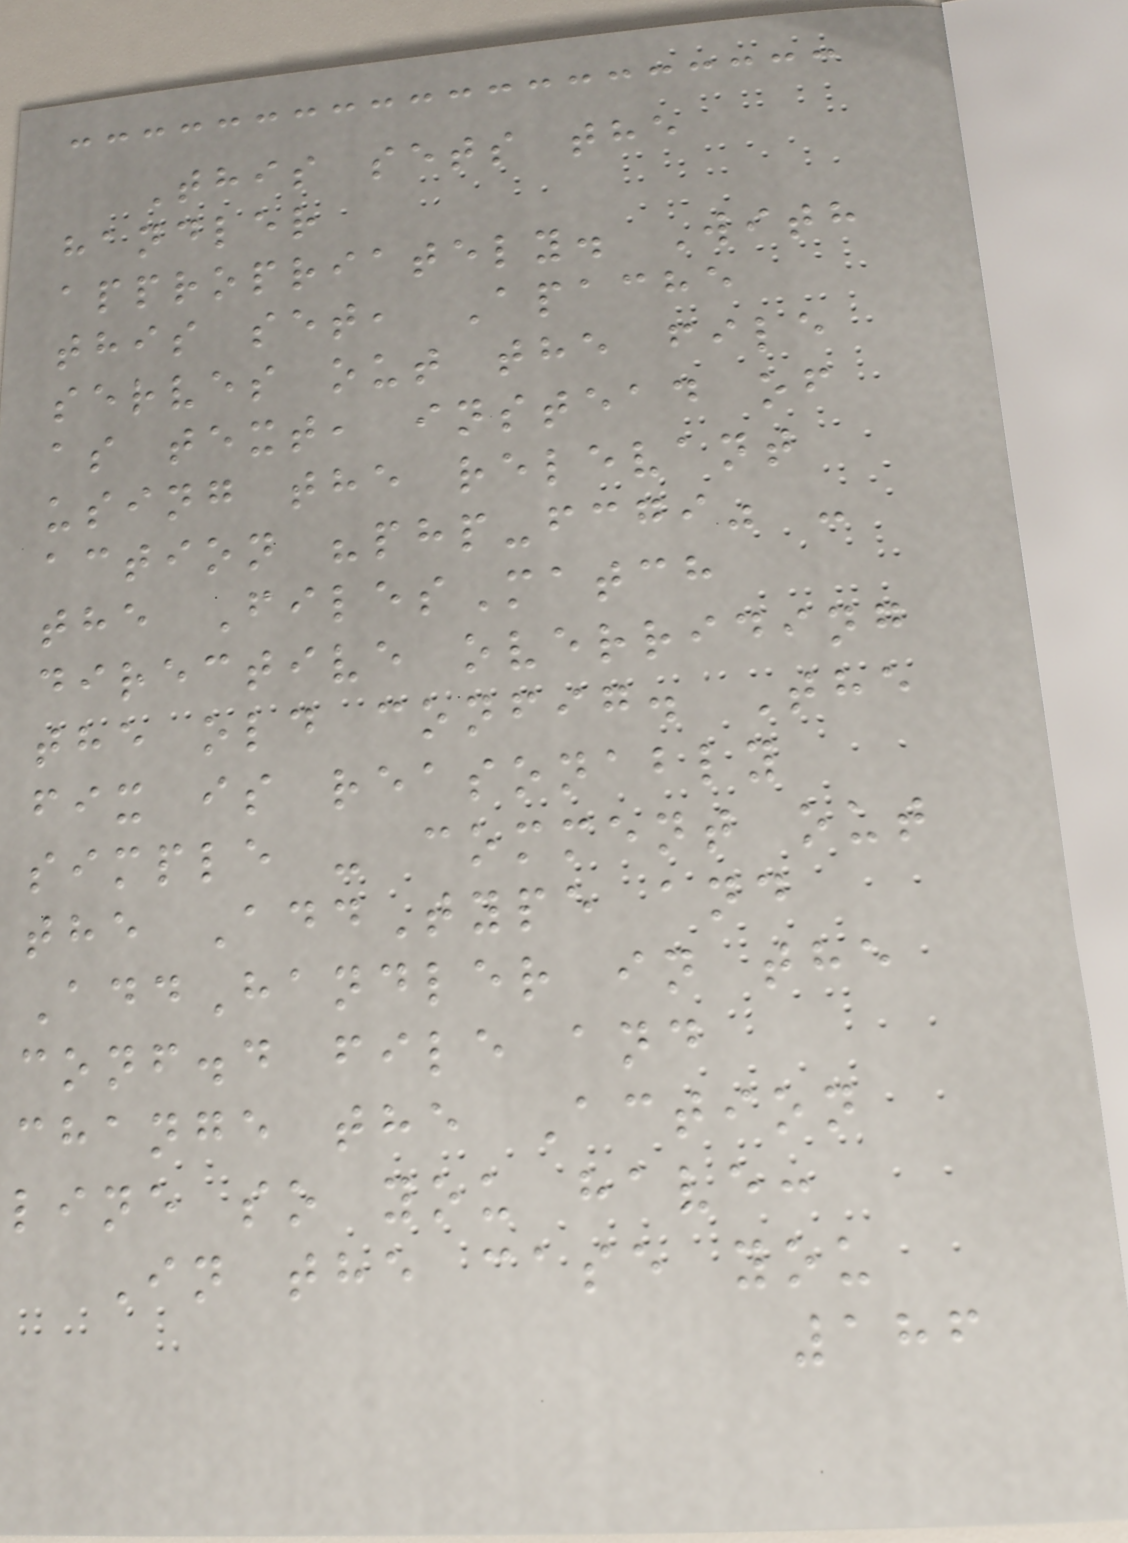This sets the
handler
appropriately. With
this set, Apache
serves out the file
as text, instead of
using the relevant
action "php-fcgi" -
the FilesMatch
directive overriding
the old config. The
fix is reasonably
simple - comment out
the AddType and
AddHandler in the
conf.d file and
change the Action
line so you have:
In the case you
186
